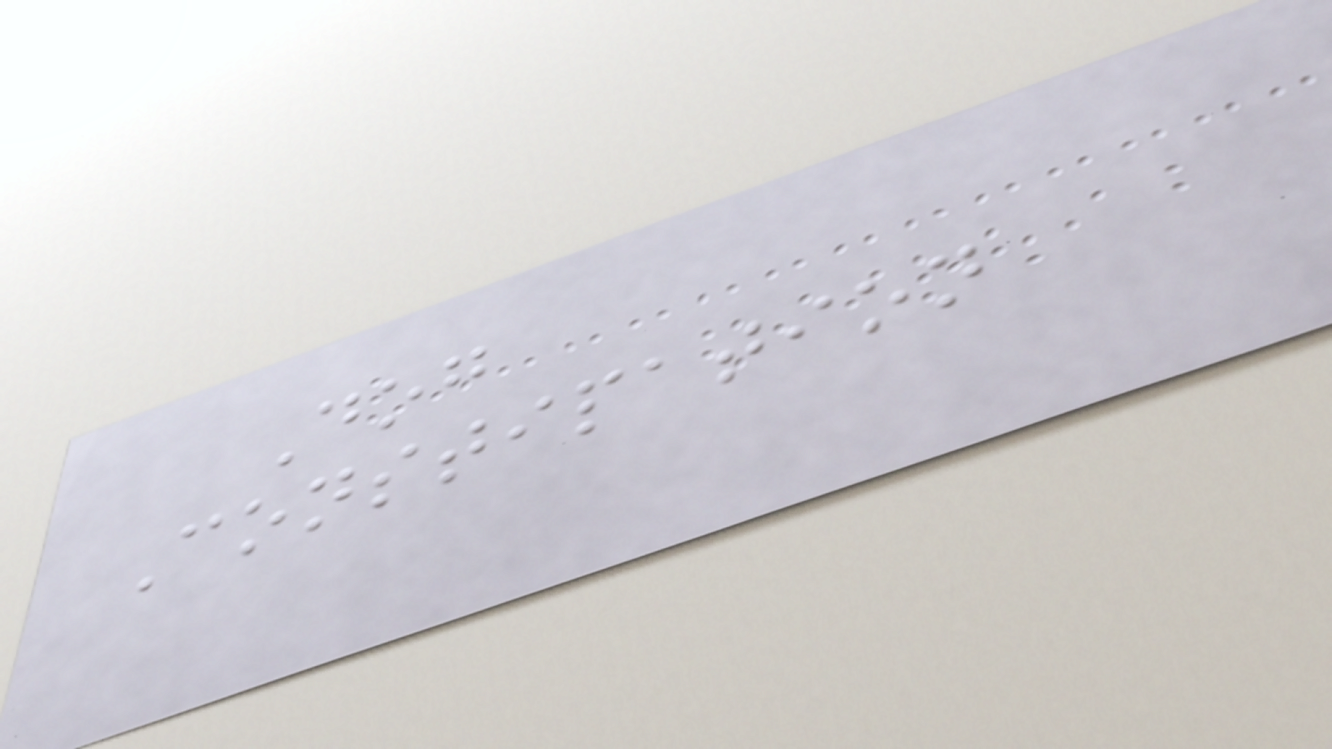Dog
Constipation
